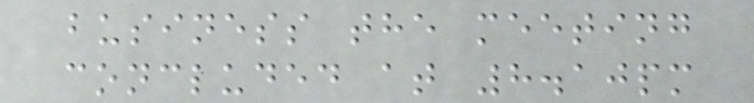business the meeting
concluded at 8.10pm
